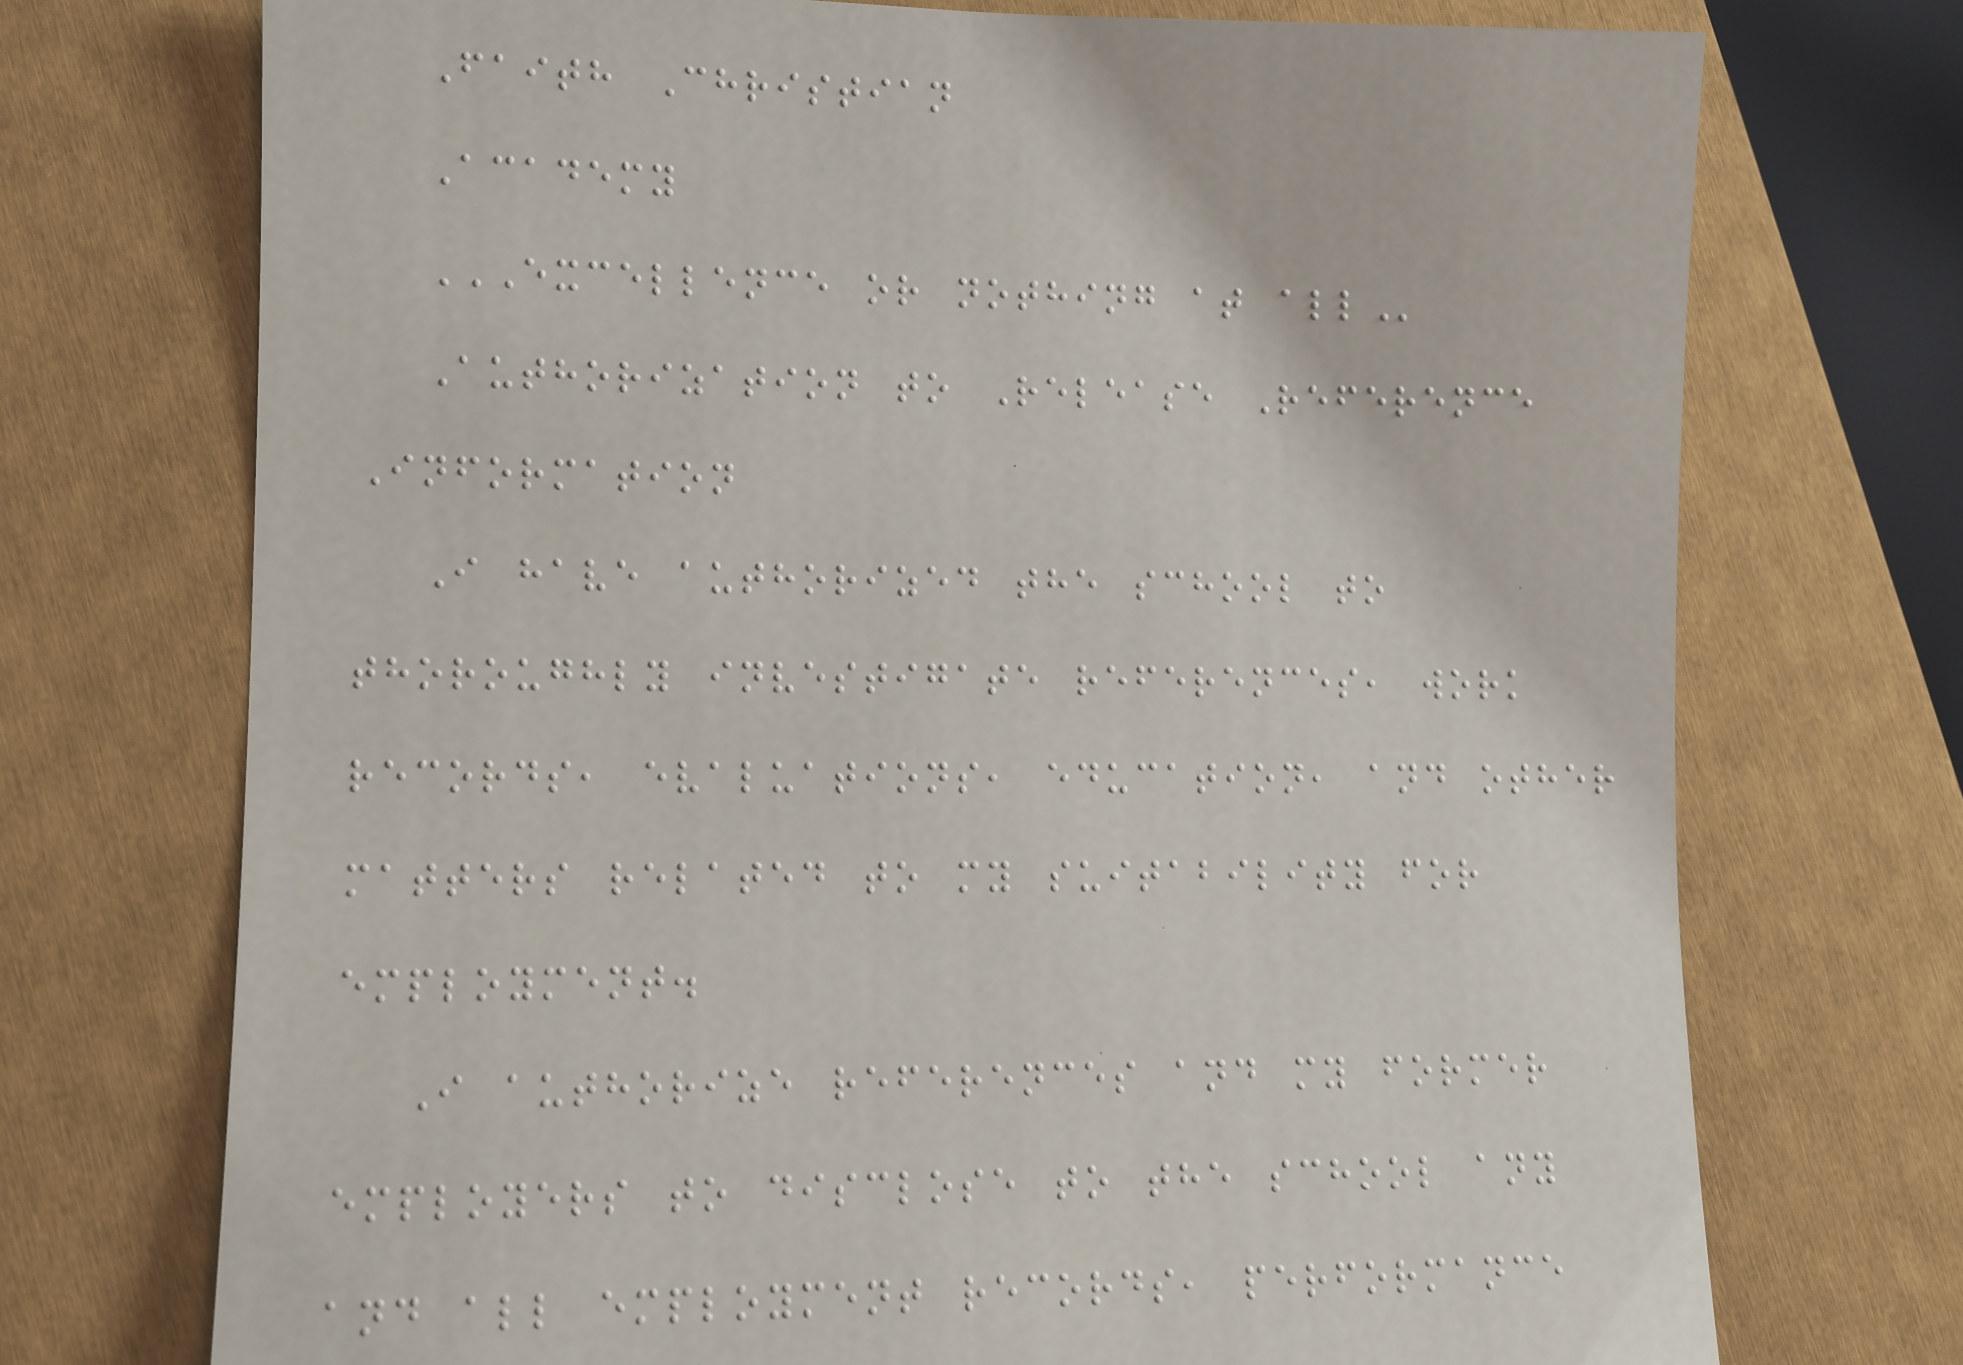Faith Christian
Academy
EXCELLENCE OR NOTHING AT ALL
Authorization to Release Reference
Information
I have authorized the school to
thoroughly investigate references, work
records, evaluations, education, and other
matters related to my suitability for
employment.
I authorize references and my former
employers to disclose to the school any
and all employment records, performance
